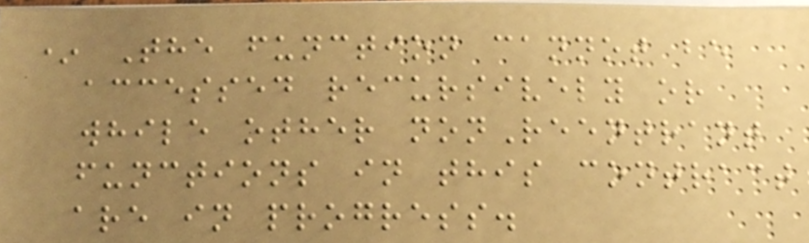* The function cannot be
accessed recursively or
while other nonReentrant
functions in this contract
are in progress.
